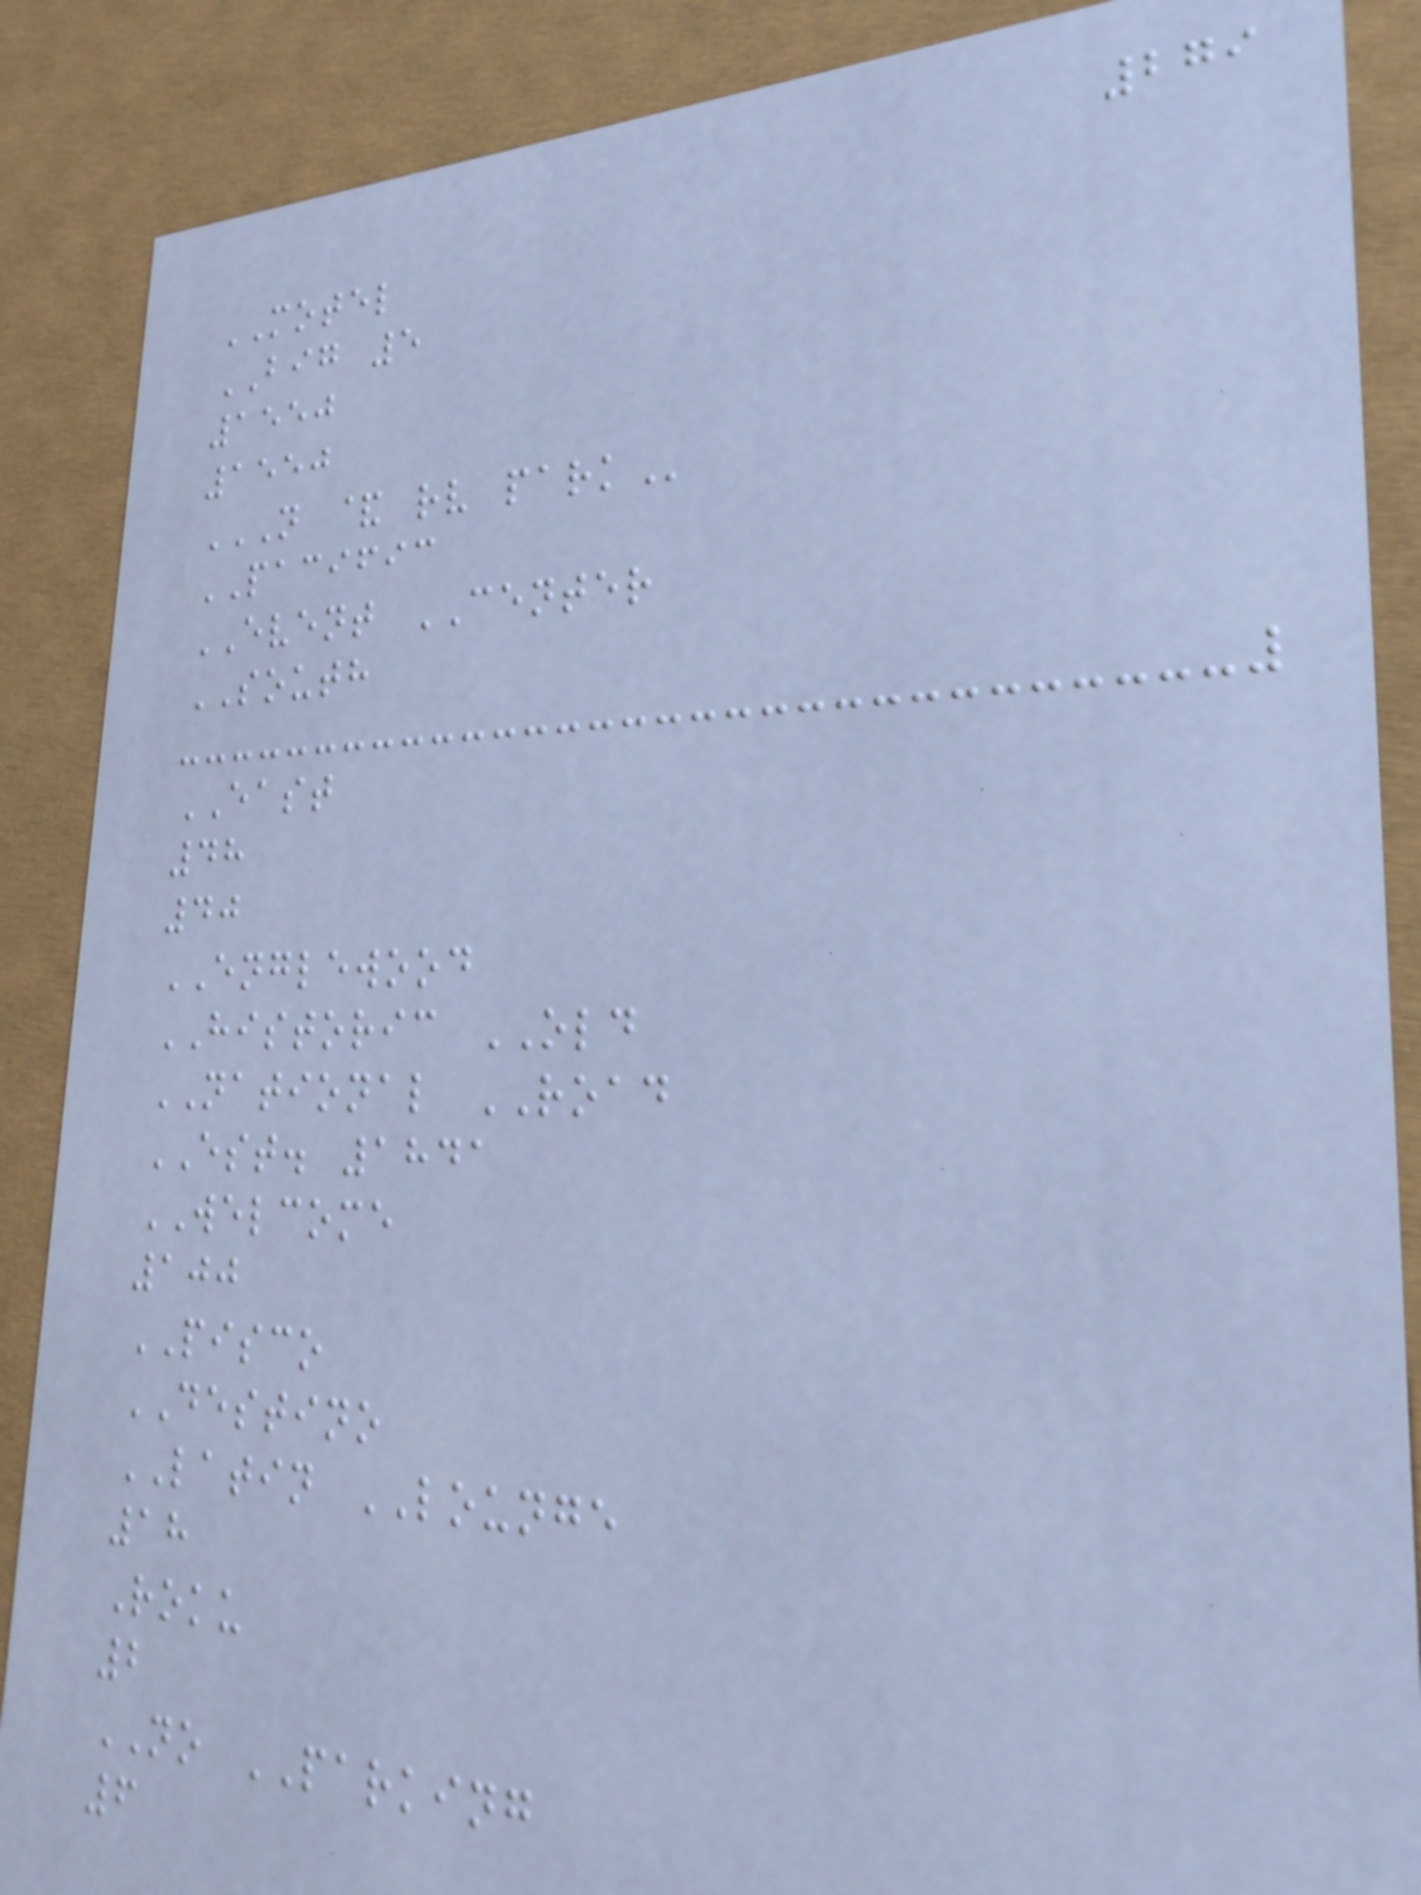279
MOTEL
BIG 5
1550
1550
N & RV PARK
PACIFIC
EVENT CENTER
SOUTH
EAST
48
40
ENGLEWOOD
HISTORIC OLD
NATIONAL ROAD
EST. 1841
WELCOME
100
PISCO
DESTINO
LATIN LOUNGE
18
Roku
2
NO PARKING
6
